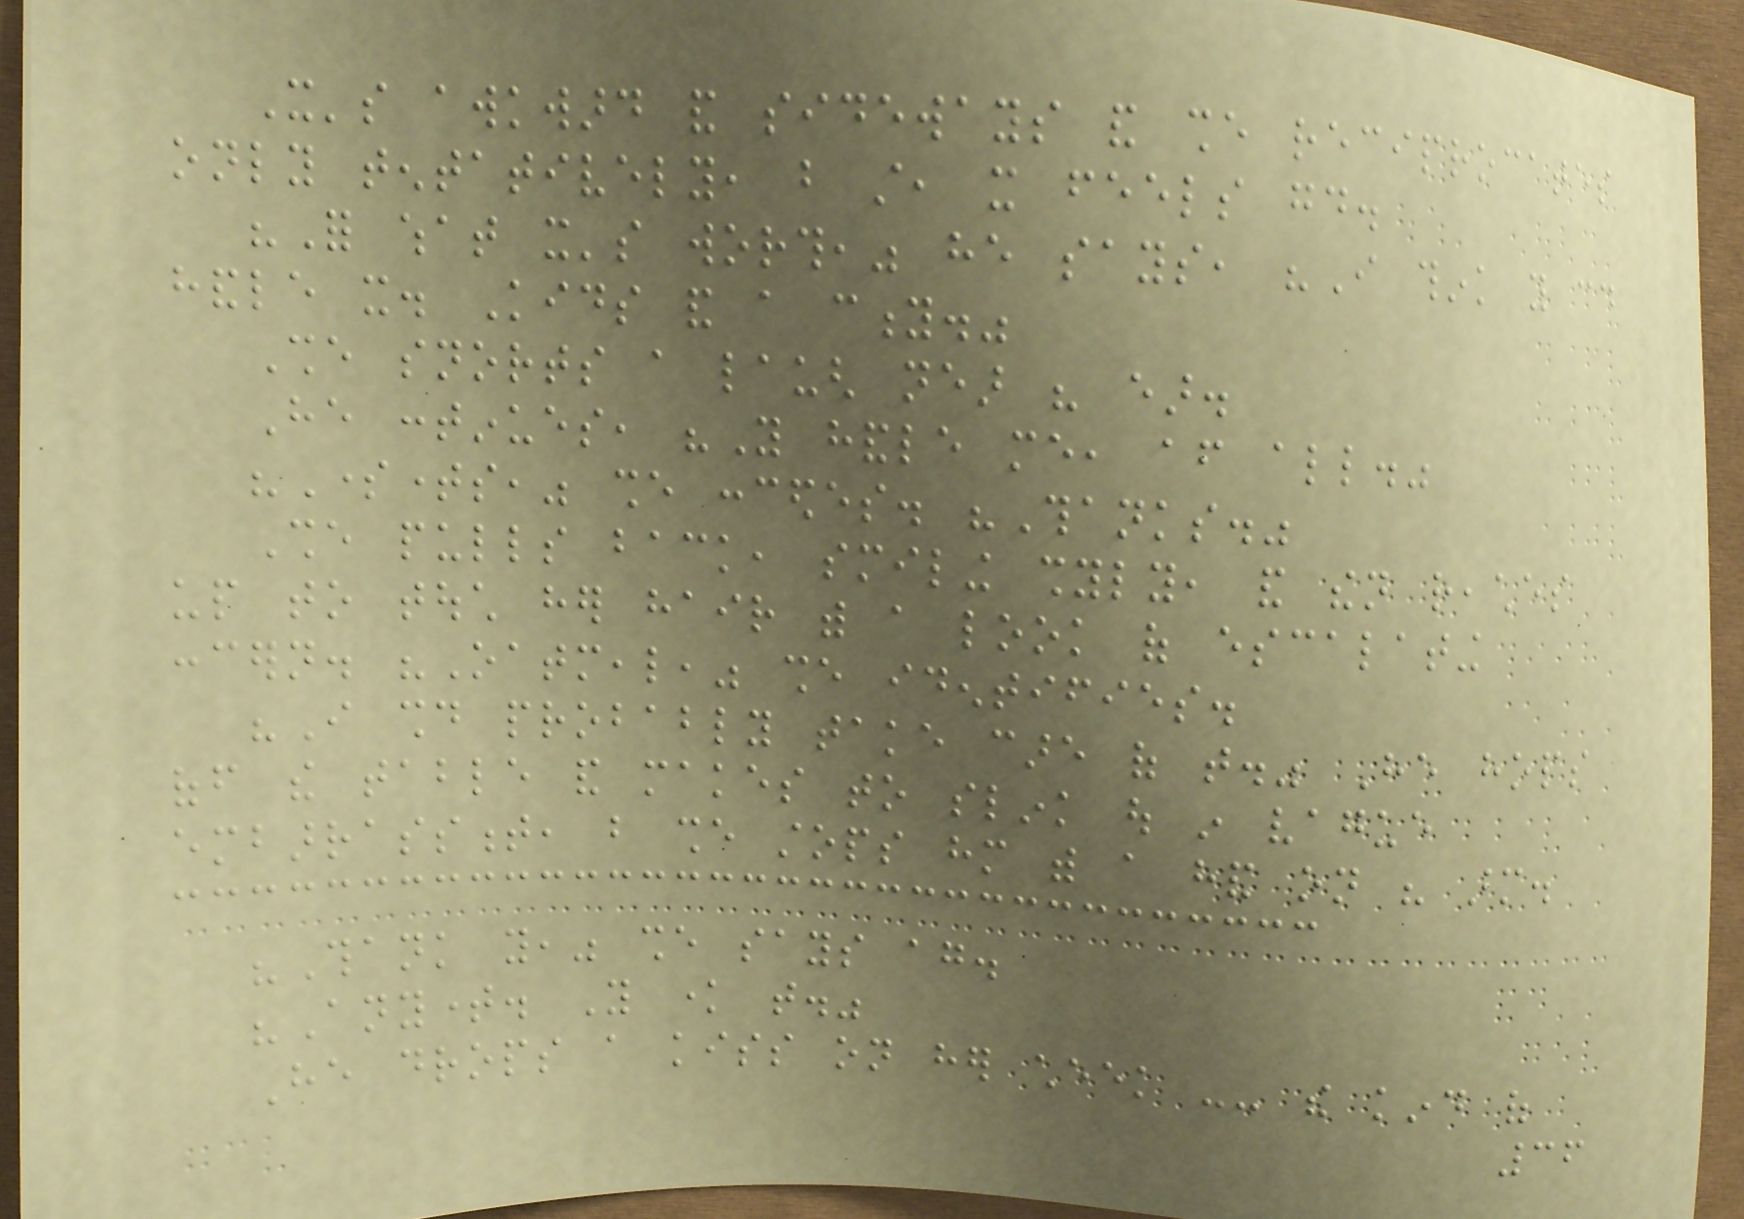It's awkward and sideways and she reciprocates
only tentatively, but still, it feels good.
"For what it's worth," he says, "I think you could
handle it. Kids and a city."
She snorts a laugh near his ear.
He continues, "You handle me, after all."
"Sometimes," she concedes. "Thanks."
She pulls back, smiling shyly, and then reaches
up to touch her hair with a look of escalating
concern. "Oatmeal," she identifies.
"I should probably take care of that." He hops
off the table and makes to slink out in vague
embarrassment, but she stops him with a hand on his arm.
"Thank you," she says again.
"Anytime. You know that."
He drops a kiss on her cheek -- the kind of
36
